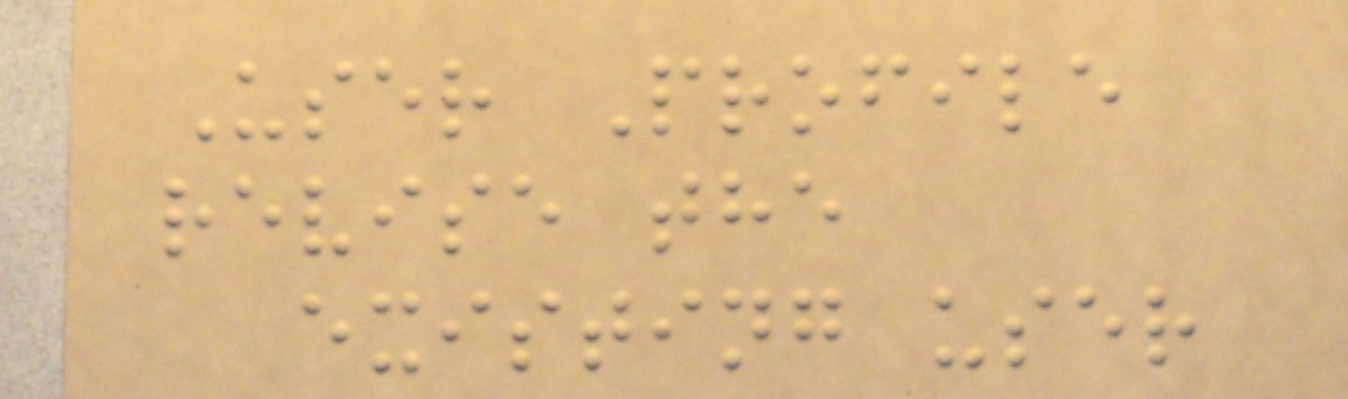User Profile
revise the
existing user
